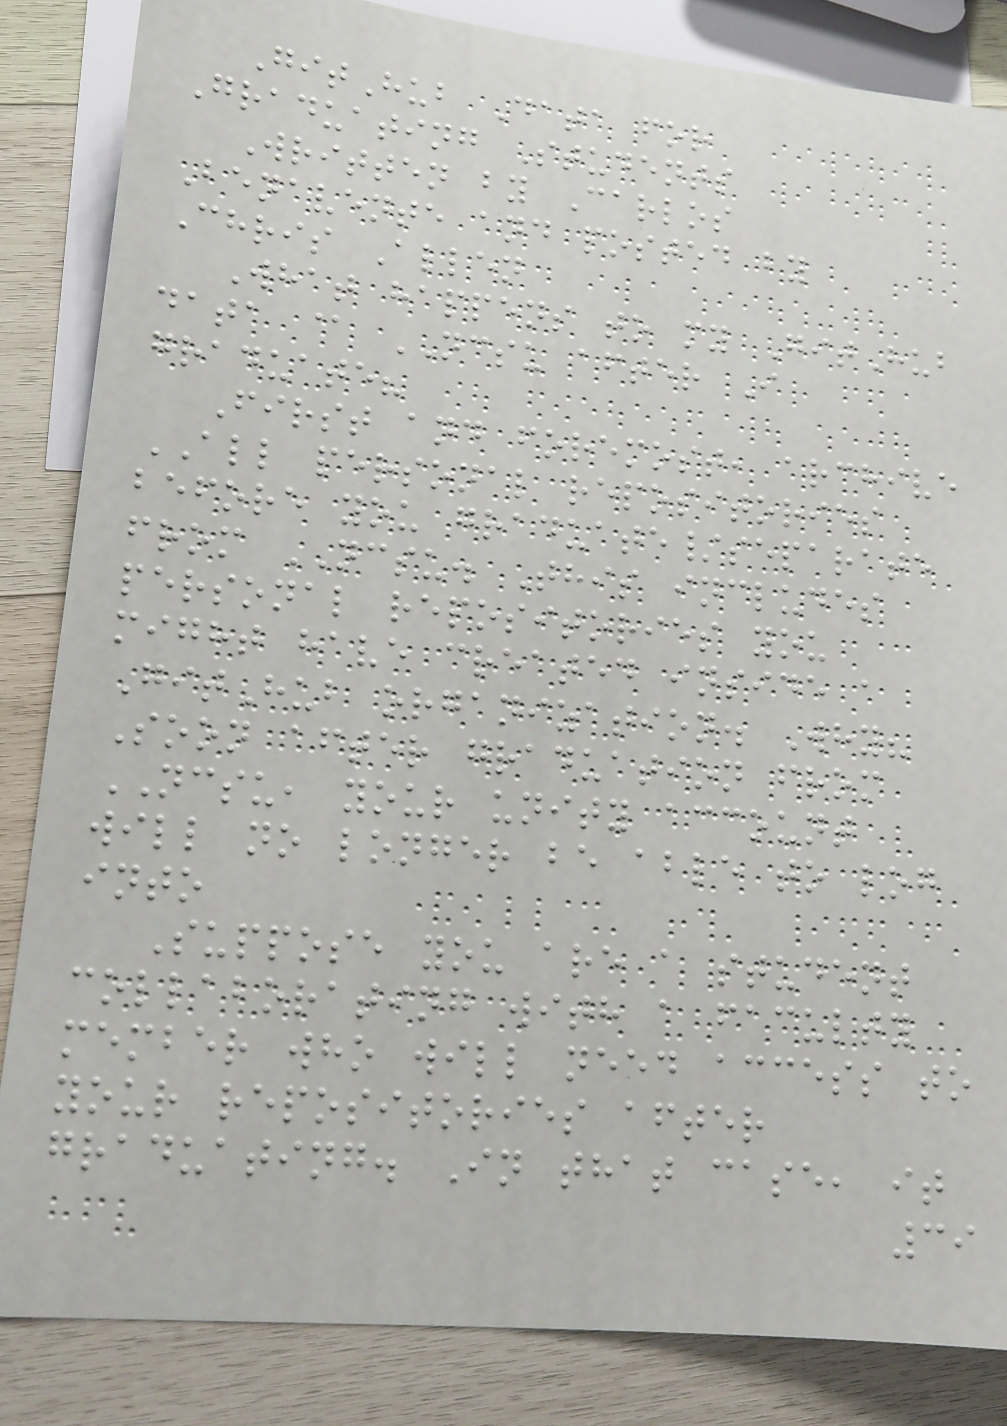GitHub Data for
Graduating Students
Written by Carlos
Benavente and posted by
Chris Allen
What happens to my GitHub
data @ NCSU after I
graduate?
First and foremost, archive
ALL personal repositories
before you graduate/separate
from NCSU. This includes
personal repositories you
might have created inside a
GitHub organization. Why?
Soon after graduation from
NCSU, your unity account
will no longer be able to log
into
Suppose you are a student
collaborating with a faculty
member who will need access to
your repositories after
graduating. In that case, it
39
